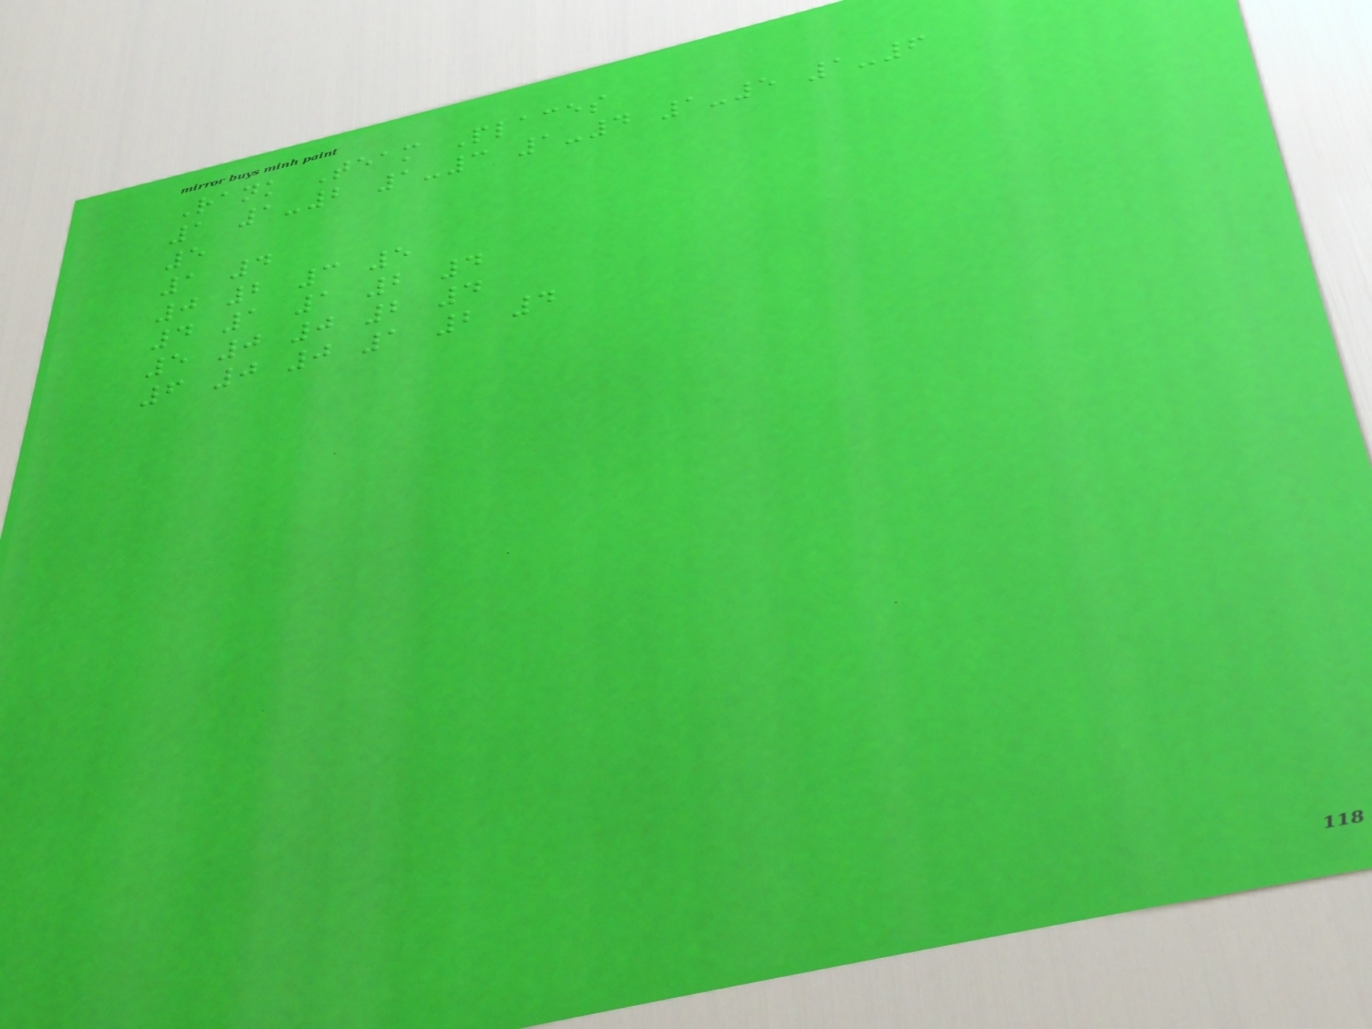Rank Team Places
1 1-2 1-3 1-4 1-5 1-6
5
1 4
0 2 3 5
4 1 1 2 4
5 0 0 2 4
6 0 0 1 2 4
